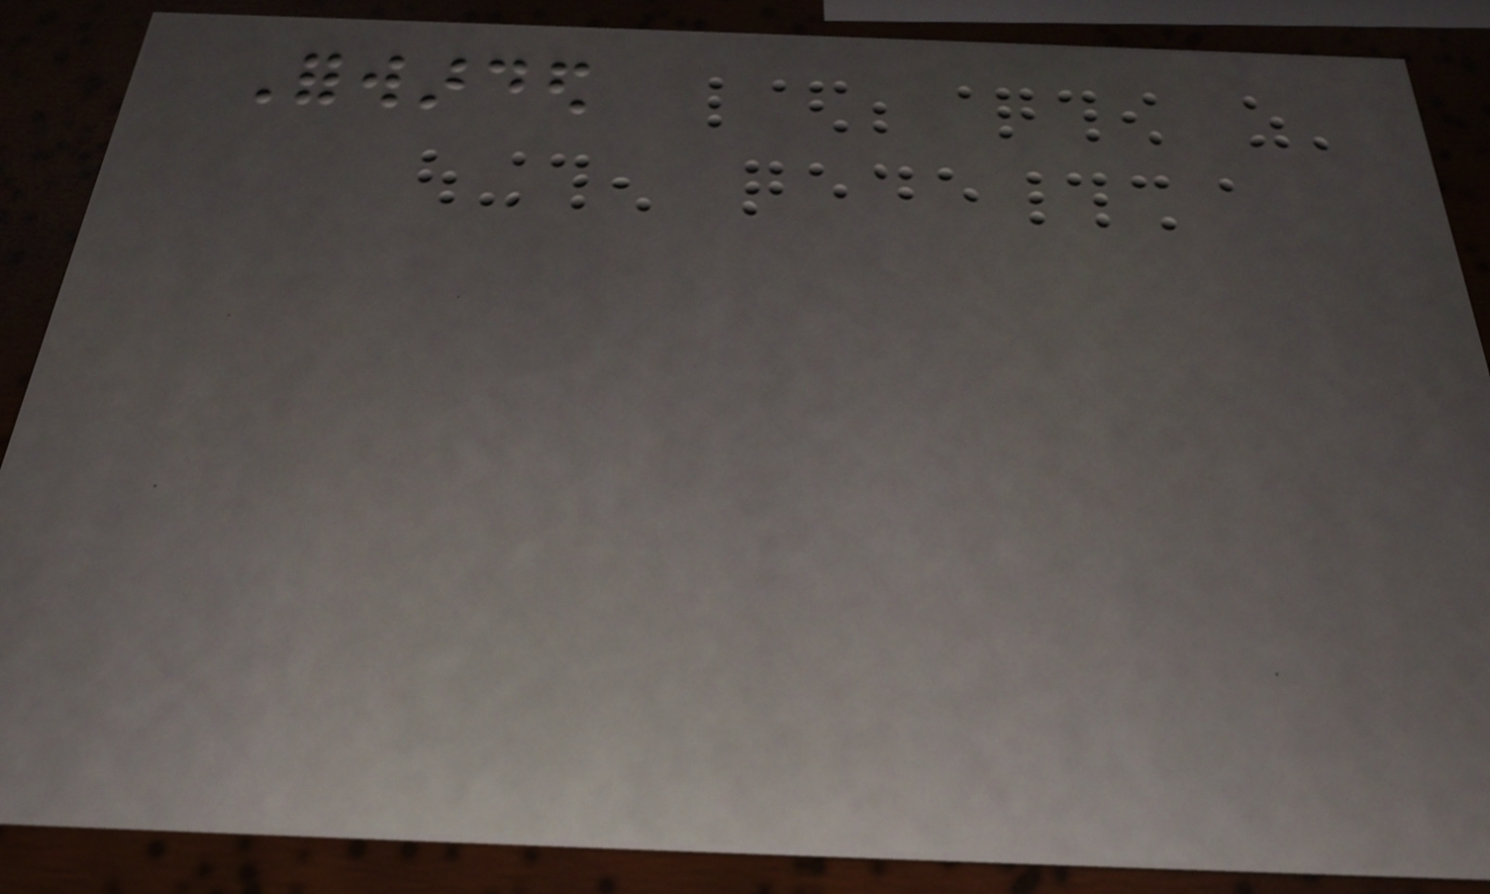Forwarded
